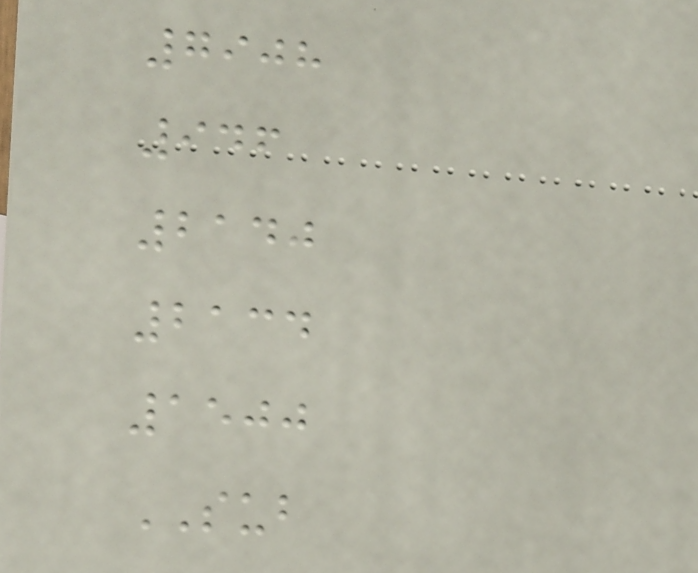7908
946
2140
2134
1500
SUB
